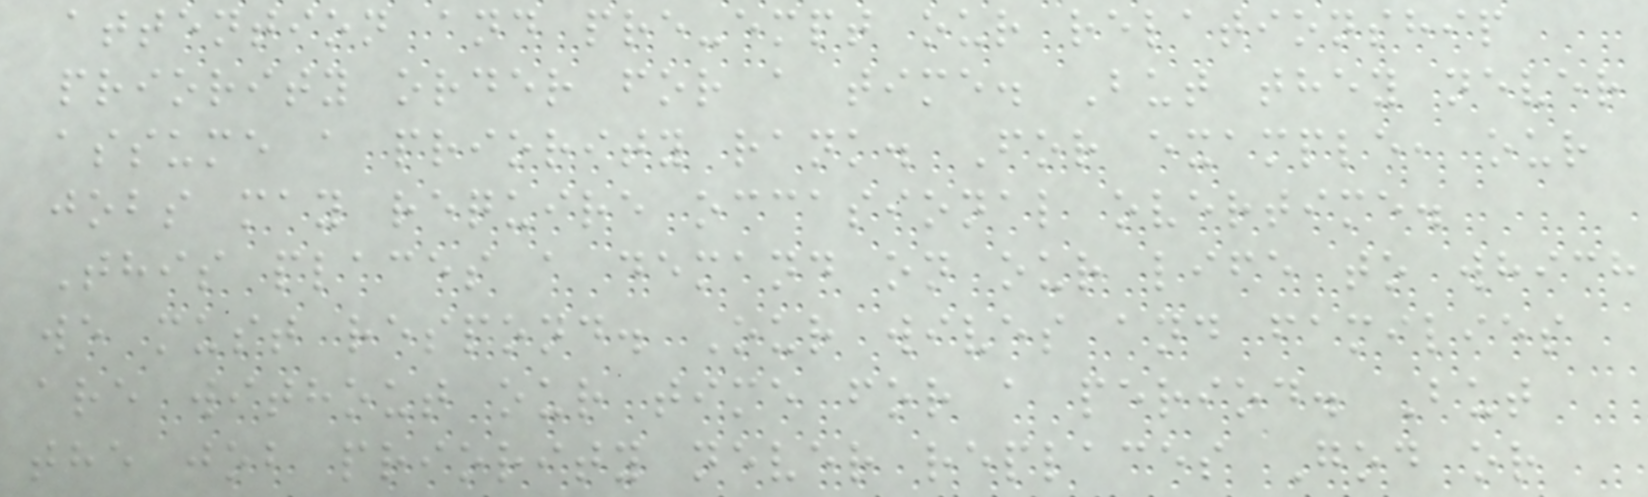attention and pre-empt our relationship
priority order for a time. But they never
assume a priority rank. For example, our
jobs may require occasional overtime.
This places a demand on our life to which
we must respond. Our wives and families
are without our time for a period. But
the job priority never replaces God or
